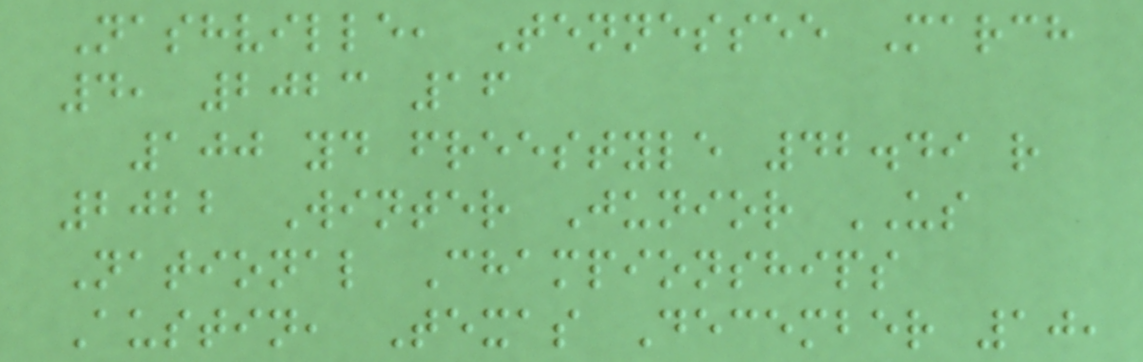Nashville, Tennessee March
4, 2023 16
100 yd freestyle 42.49 r
2022 Winter Junior US
National Championships
Austin, Texas December 10,
